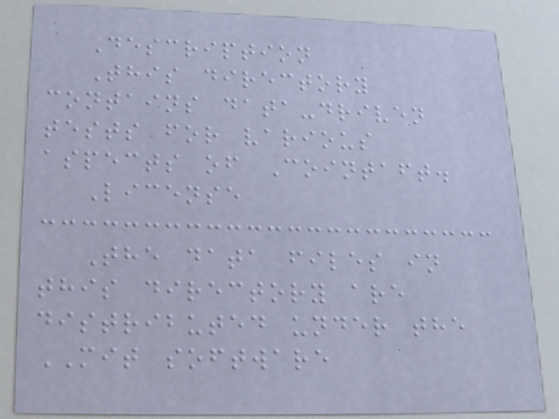Description
This directory
contains data-driven
tests for various
aspects of Cointaft.
License
The data files in
this directory are
distributed under the
MIT software
